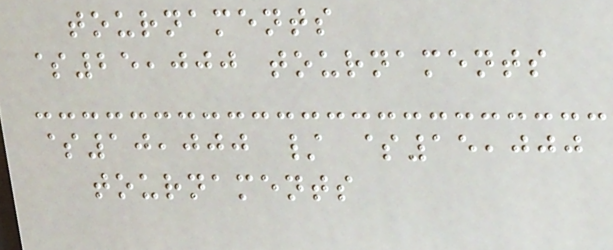tournaments
$25,000 tournaments
$10,000 / $15,000
tournaments
